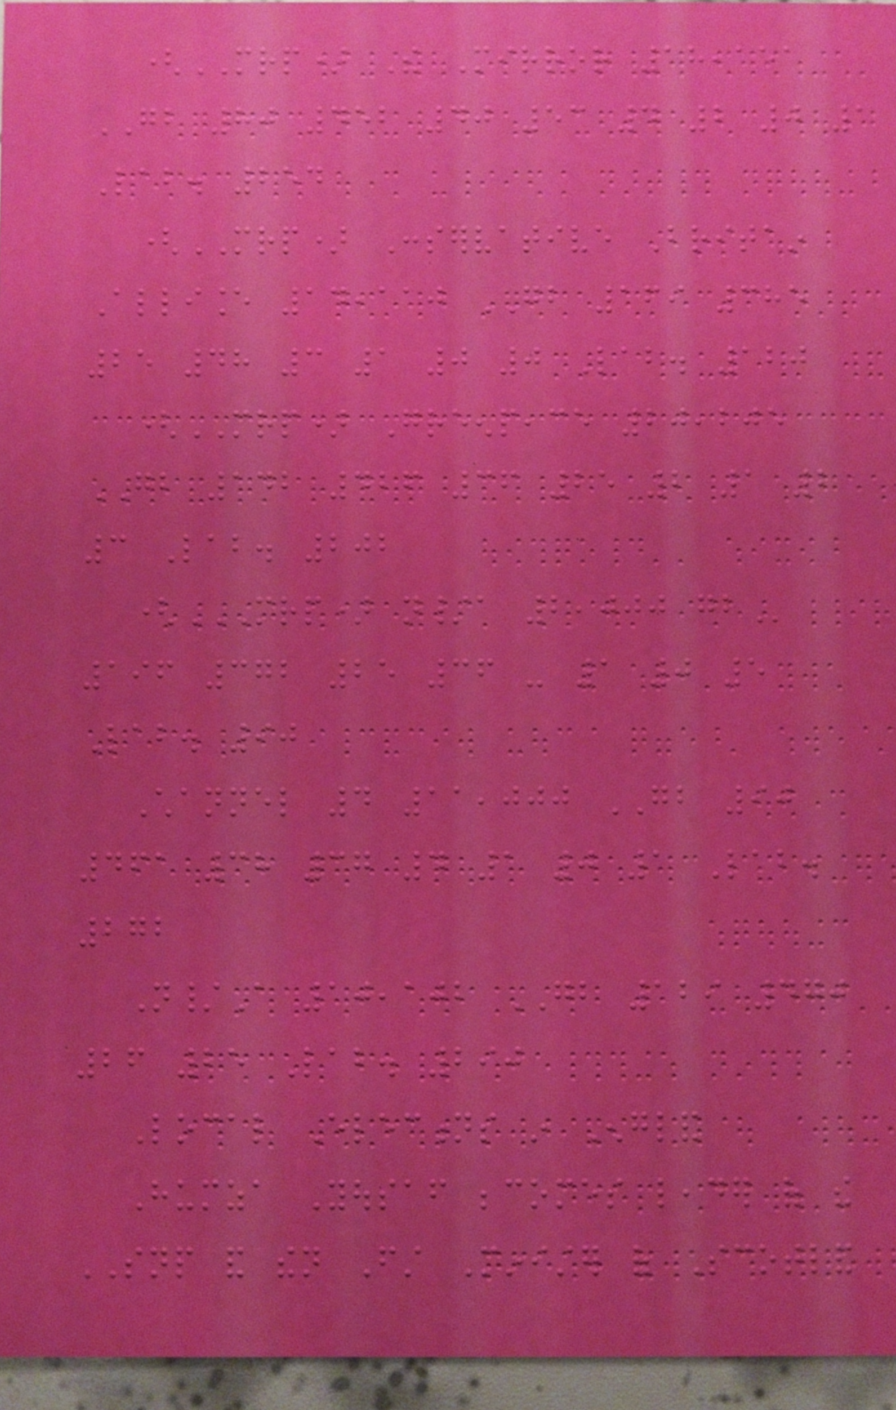(MRP) The Mirror 18,151
GB 80 452 40 53 4 2 0 1
Lab. 254
(MRP) Conservative Britain
Alliance 14,110 GB 169 385
25 48 3 1 0 0 Lab. 120
(MRP) Greenpeace 20,205
GB 142 426 36 25 2 1 2
3 Lab. 202
(MRP) N/A 2,000 GB
196 372 25 36 - 1 0 5
Lab. 90
Channel 4 11,000 GB 90
461 38 37 4 1 0 1 Lab.
272
N/A 10,102 GB 129 470
26 25 Lab. 290
Local Elections in England
Humza Yousaf becomes leader of the
SNP and then First Minister of Scotland
